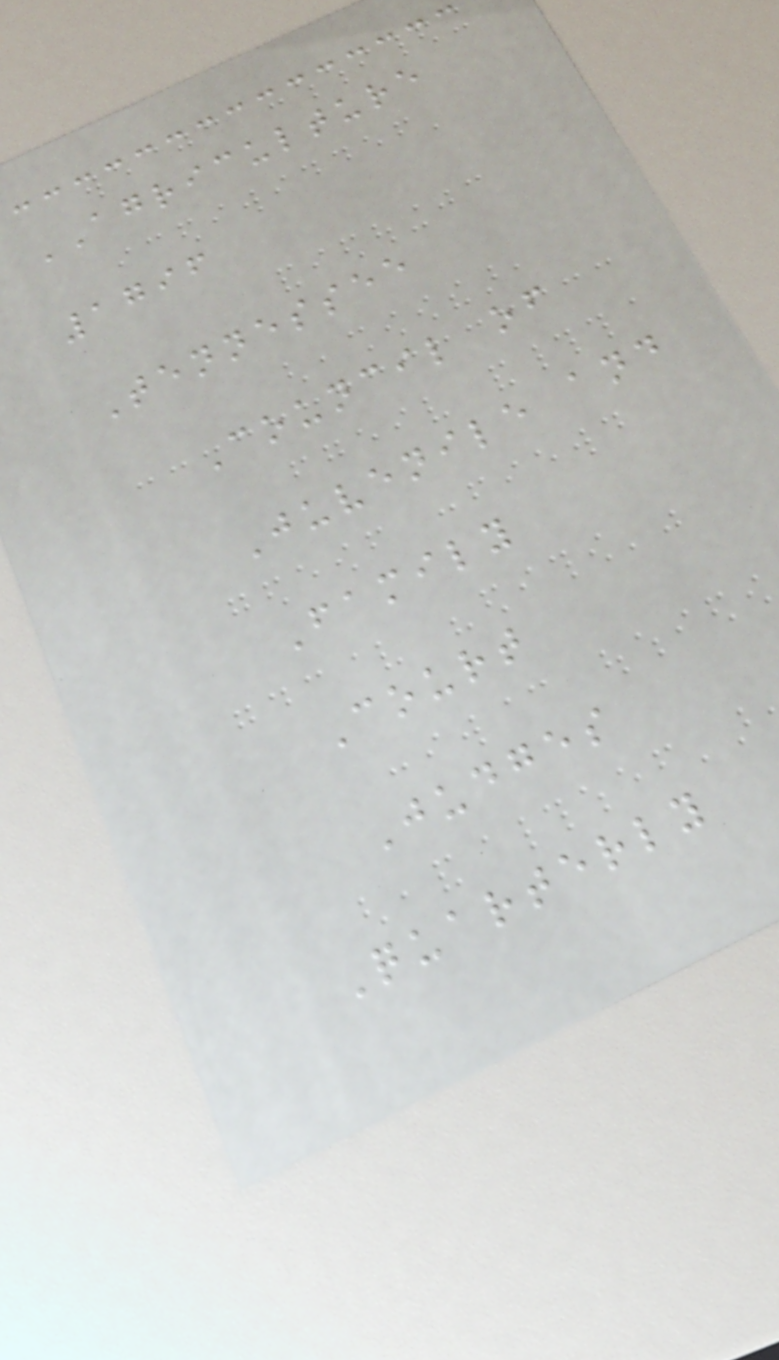AGRICULTURE
1796
Tennessee
Council of
Juvenile and
Family
Court
Judges
Quarterly
